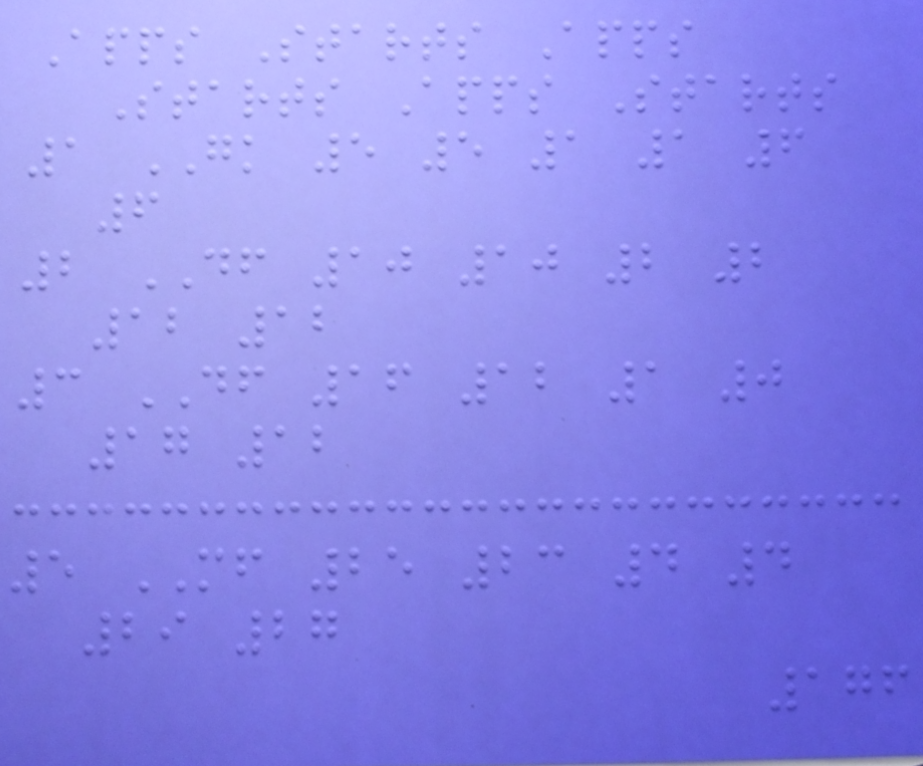Apps Starts Apps
Starts Apps Starts
1 GK 5 5 1 1 6
6
2 DF 10 10 2 2
12 12
3 DF 16 12 1 0
17 12
5 MF 25 23 4 4
29 27
176
